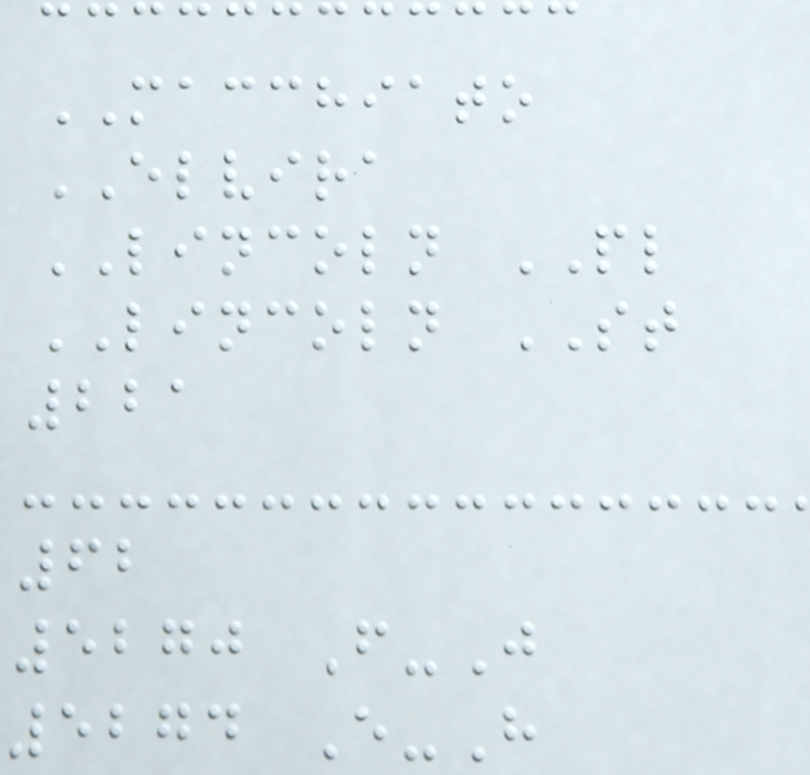MACCHIATO
ELVIRA
LINCOLN PL
LINCOLN ST
221
62
5270 F-J
5274 E-H
